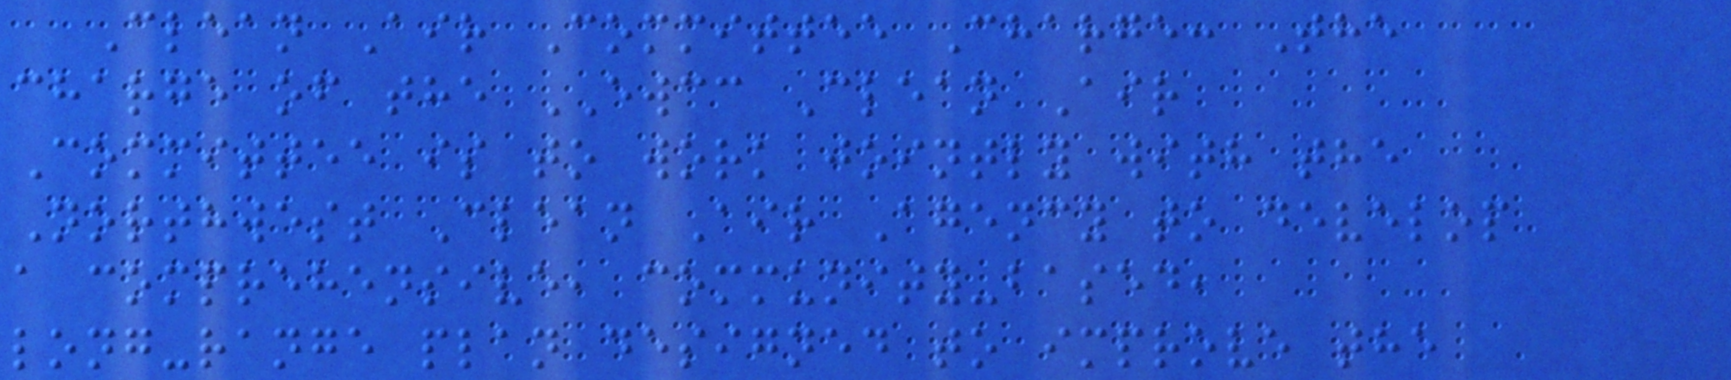Clean Air Committee Charge: The
charge of the EWCC Clean Air
Committee is to work jointly with the
Northwest Clean Air Agency to develop
a comprehensive, community-based,
long-range plan designed to improve the
